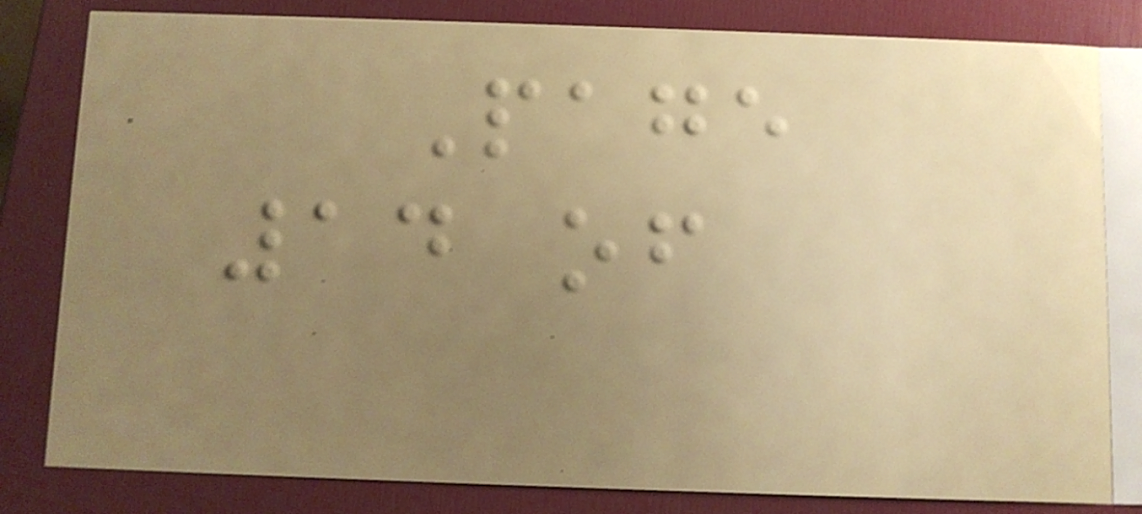Page
14 of
